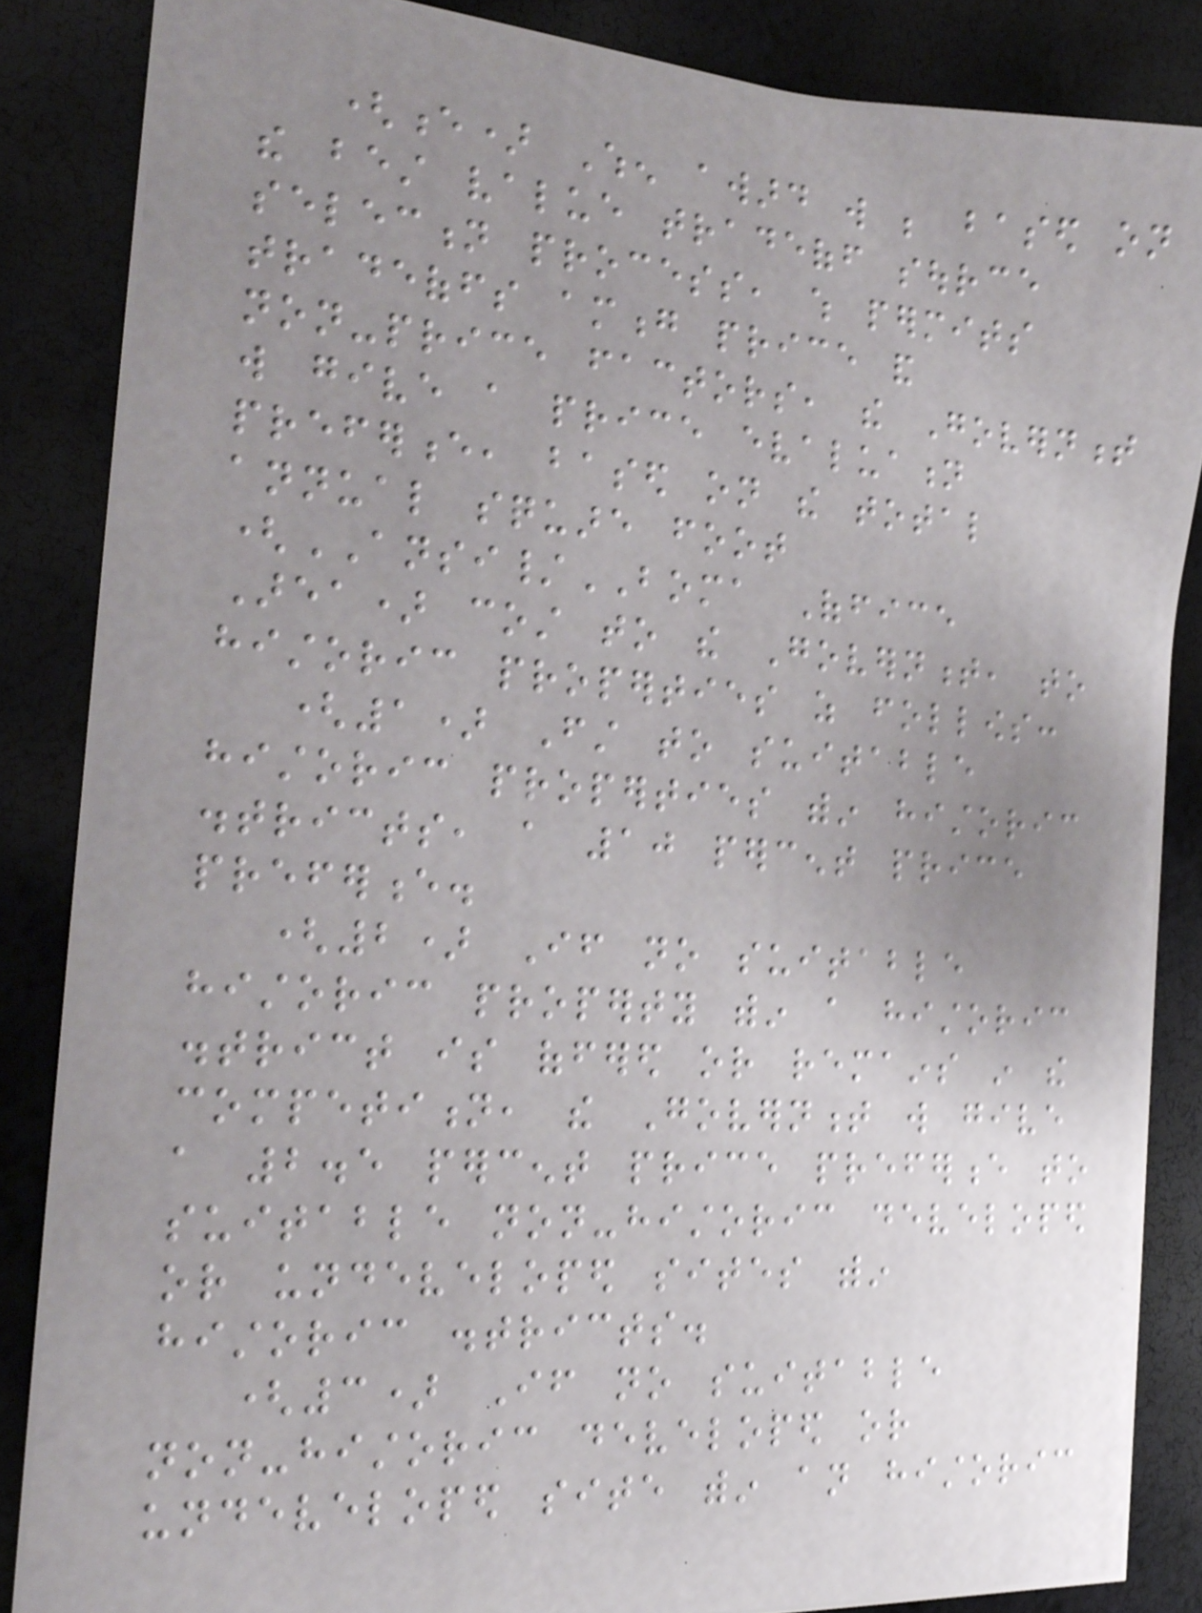(e) When award will be based on
the best value tradeoff source
selection process, which permits
tradeoffs among price and
non-price factors, the Government
will give a price evaluation
preference, based on the total
annual square foot
(ANSI/BOMA Office
Area) cost to the Government, to
historic properties as follows:
(1) First to suitable
historic properties within historic
districts, a 10 percent price
preference.
(2) If no suitable
historic property within a historic
district is offered or remains in the
competition, the Government will give
a 2.5 percent price preference to
suitable non-historic developed
or undeveloped sites within
historic districts.
(3) If no suitable
non-historic developed or
undeveloped site within an historic
